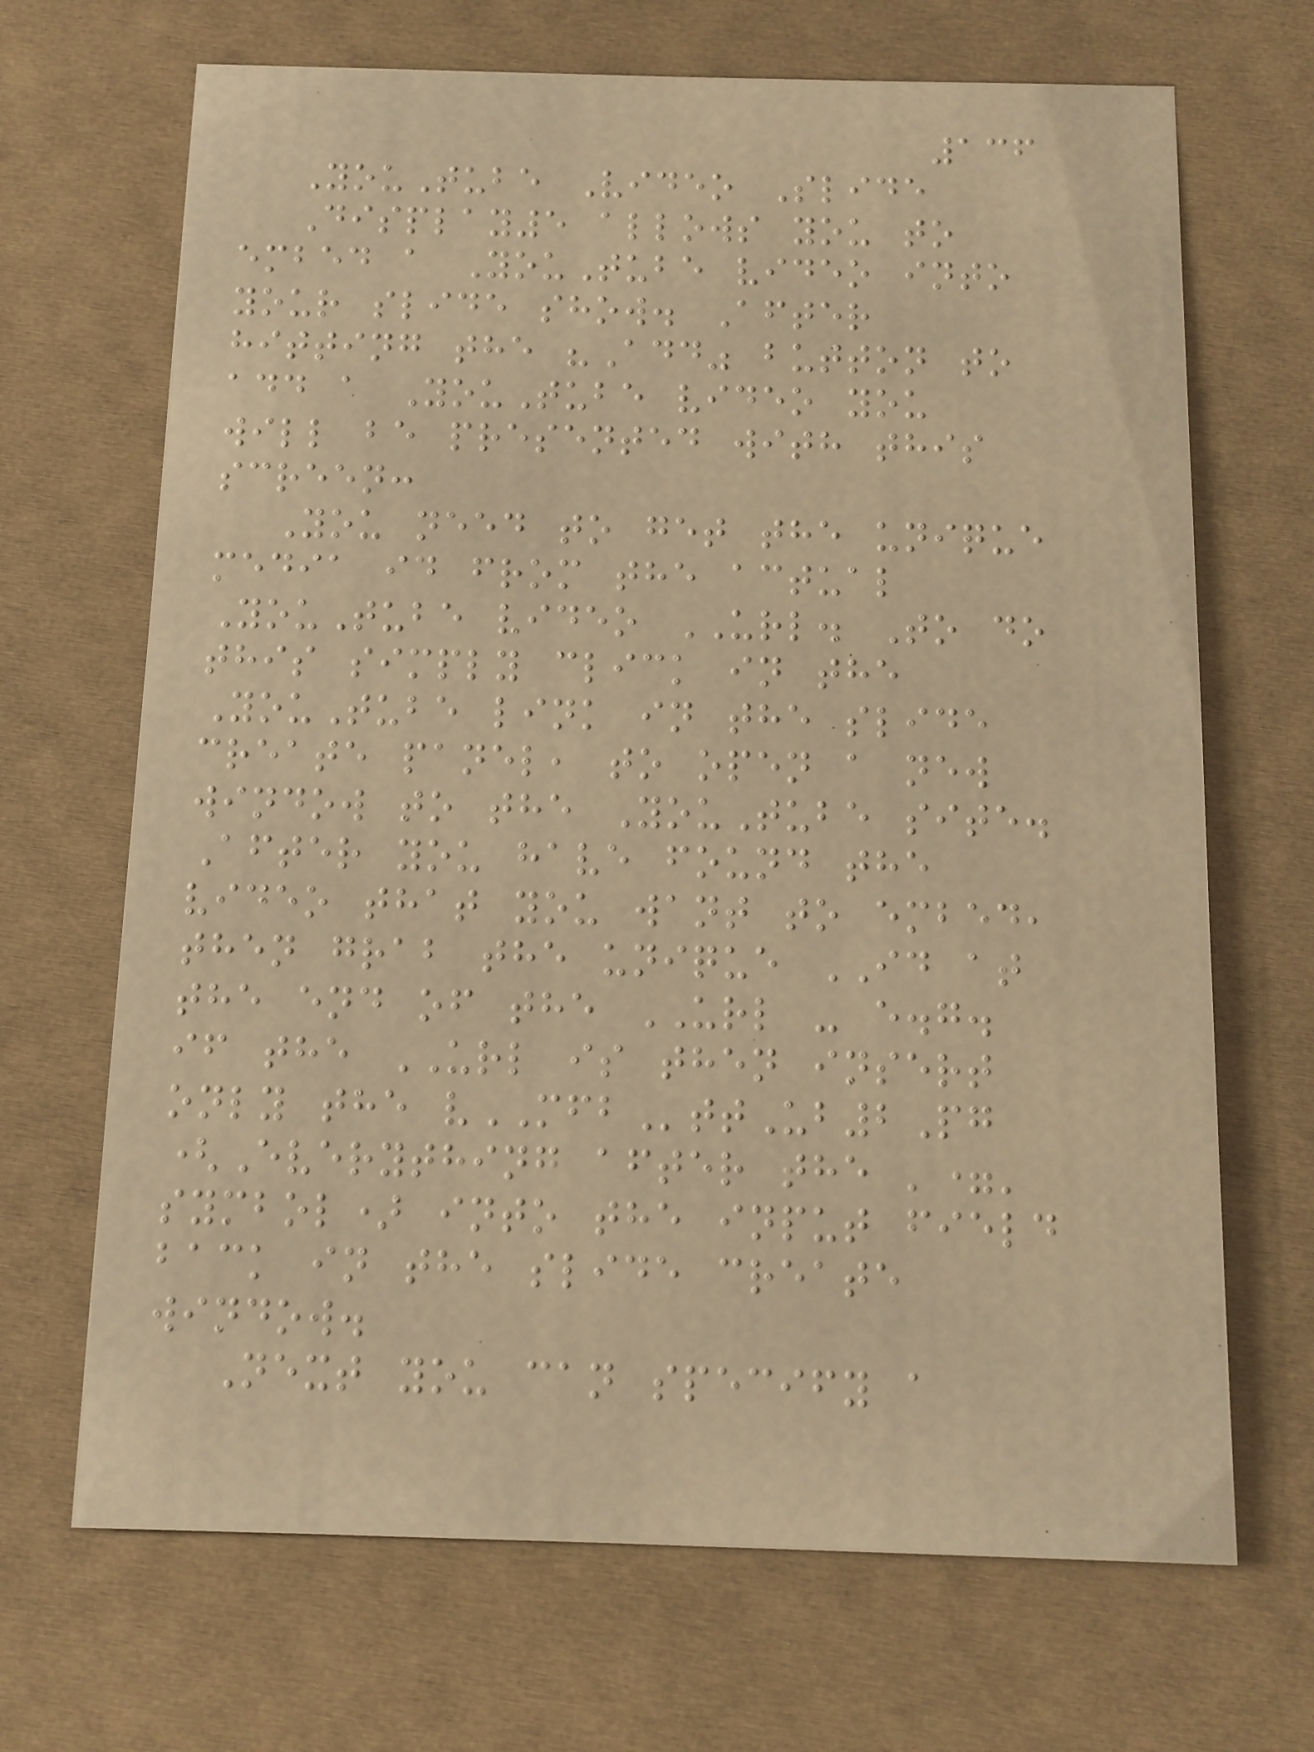136
YouTube Video Slide
Display5 allows you to
embed a YouTube video into
your slide show. After
hitting the "Add" button to
add a YouTube video you
will be presented with this
screen:
You need to get the unique
media id from the actual
YouTube video URL. To do
this simply click in the
YouTube link in the slide
create panel, to open a new
window to the YouTube site.
After you have found the
video that you want to embed,
then grab the unique ID at
the end of the URL - e.g.
if the URL is then insert
only the vMFBttUb2Pg
(Everything after the '='
symbol) into the input field
back in the slide create
window.
Next you can specify a
